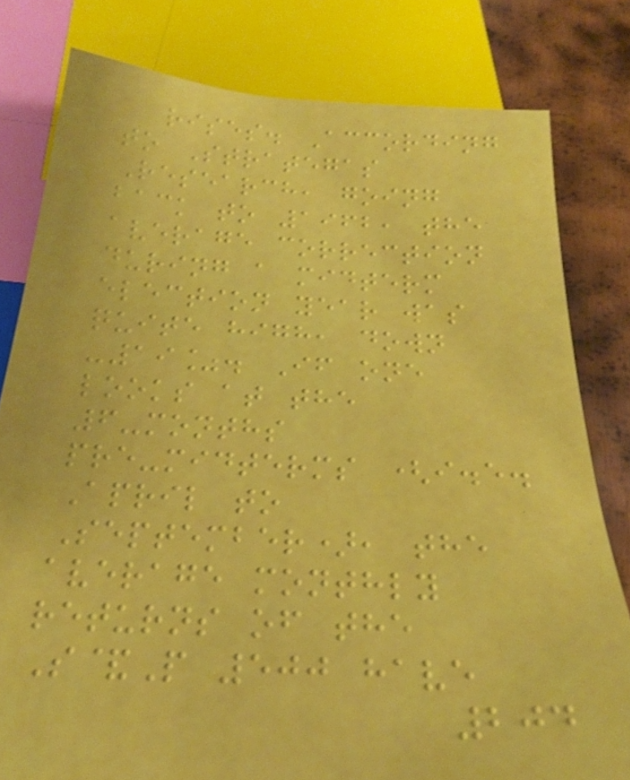rises. According
to Strategas
Research, going
back to 1962, the
average correction
during a midterm
election year was
quite high, down
-19%. If one
looks at the
6-months
pre-midterms (i.e.
April to
September), the
average monthly
returns of the
S&P 500 have
204
